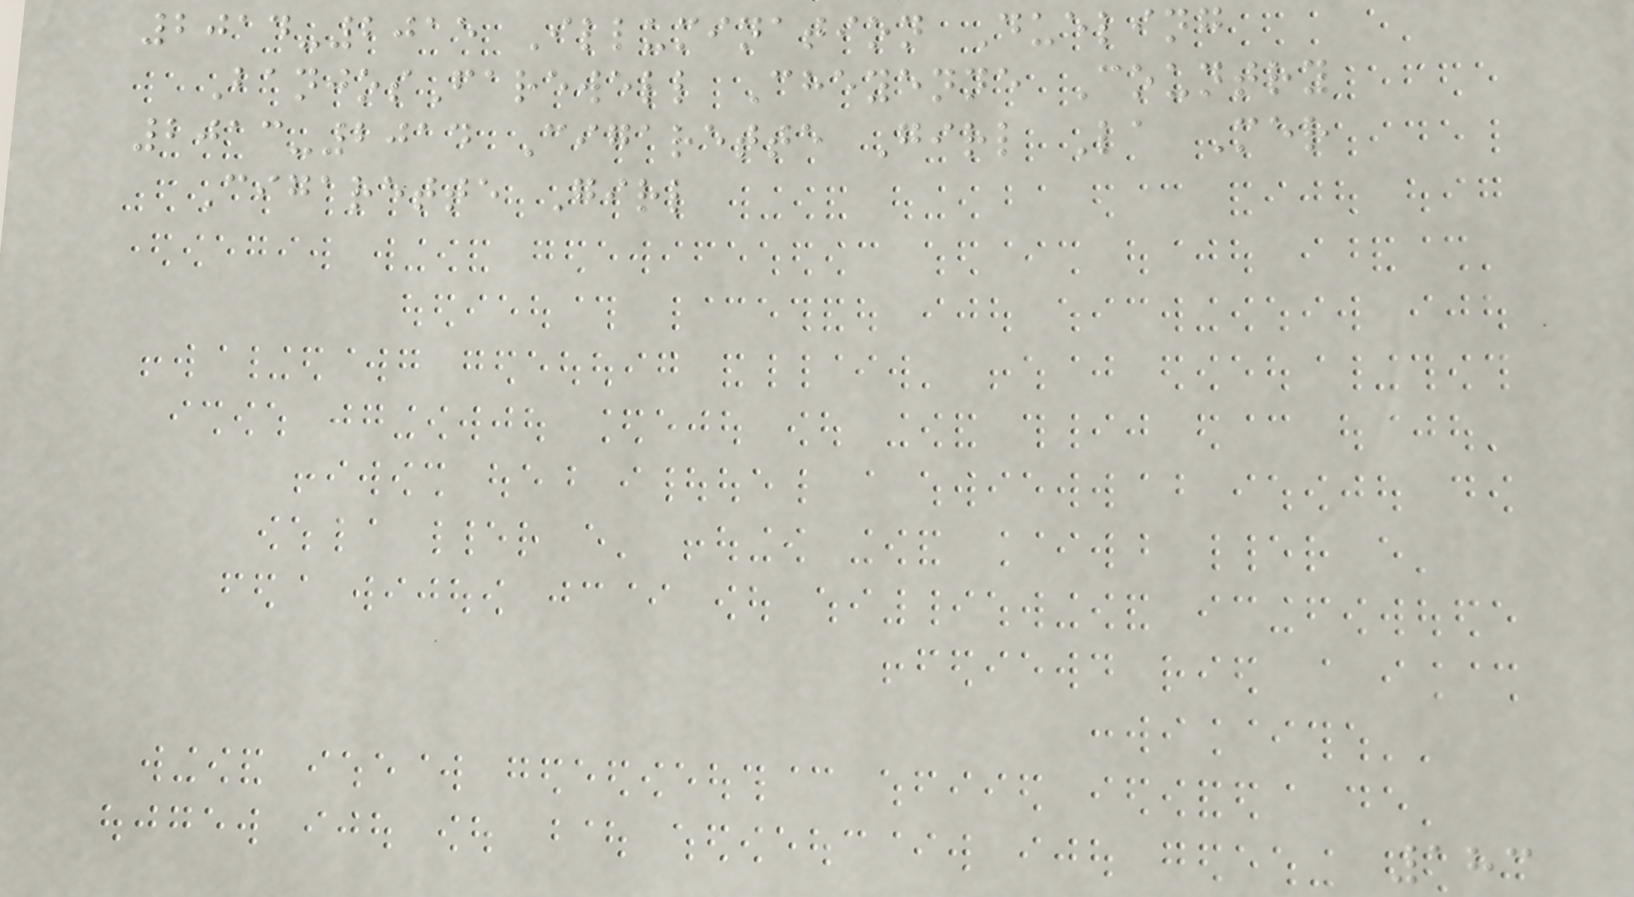2014-2015 Illumination Dueling
BanjosFarewell Cheyenne Country
2013-2014 Cigarette Girl La Mer
Cigarette Girl
183
